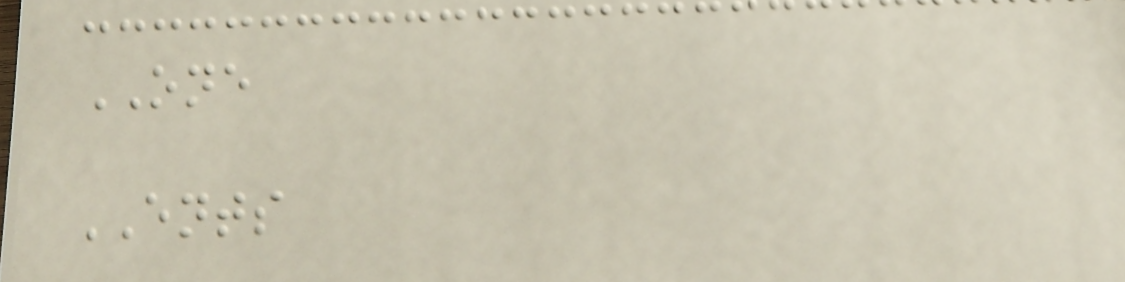ONE
ENTS
